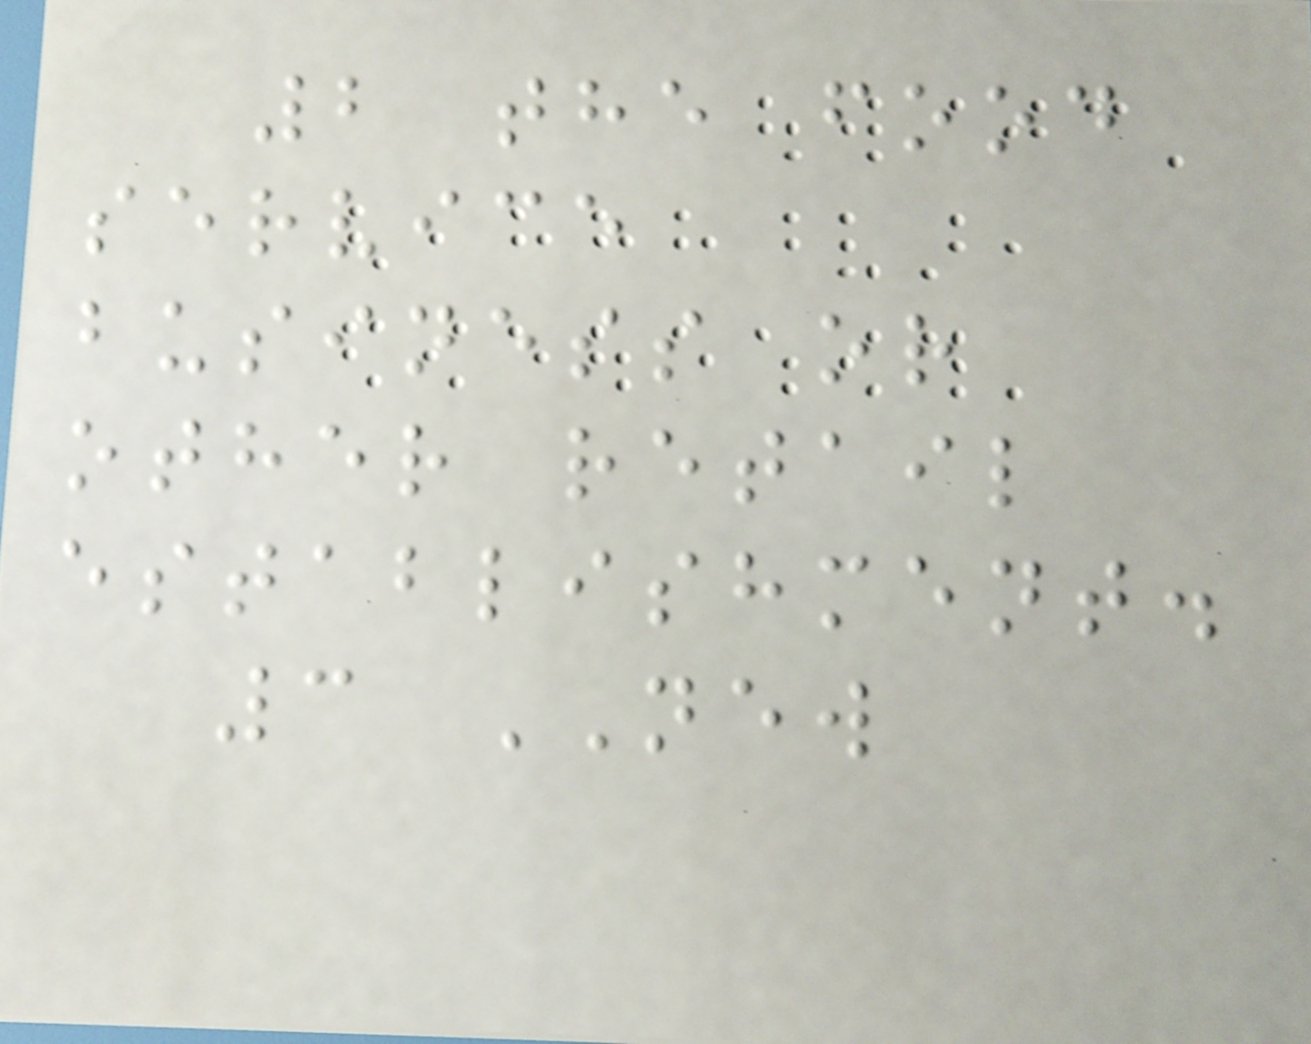2 the food
service
business or
other retail
establishment.
3 NEW
